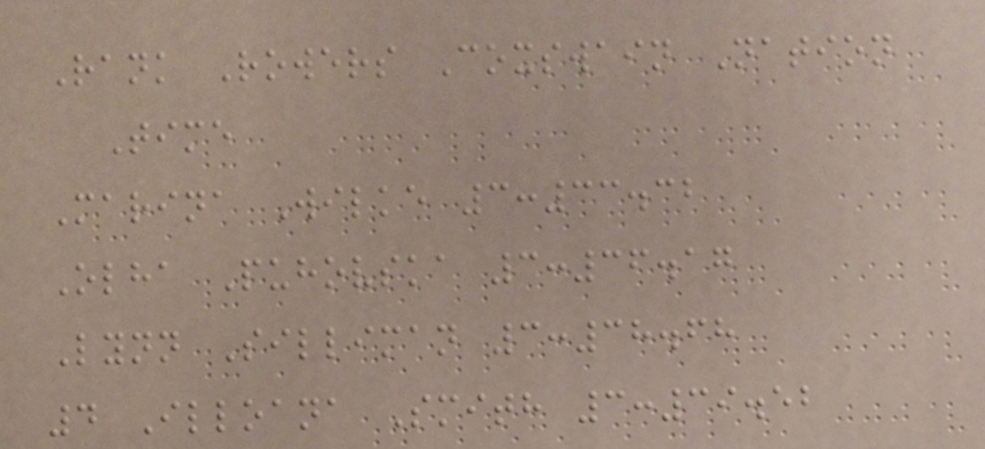Rank Rowers Coxswain Nation
Time
Marina Wilke 3:33.32
Olha Puhovska 3:36.17
Lynn Silliman 3:38.68
4 Illoana Smith 3:39.52
